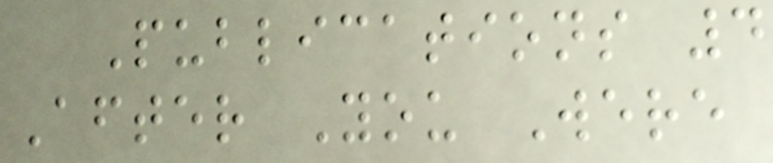Publications 4
After You Were
